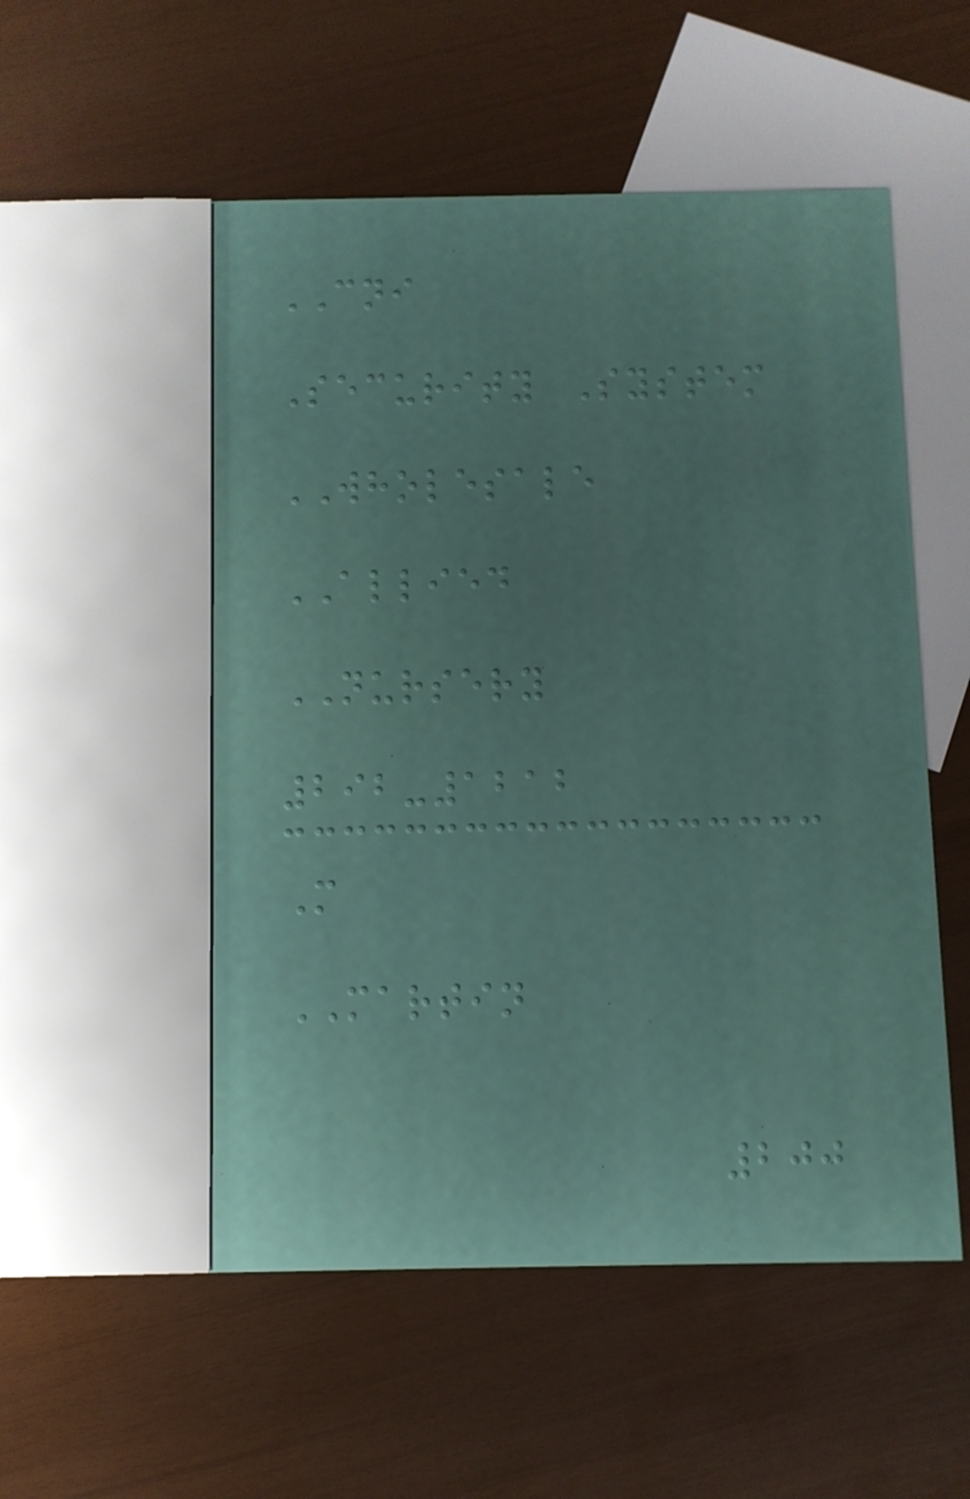CNI
Security System
WHOLESALE
ALLIED
NURSERY
292-1212
M
MARTIN
200
